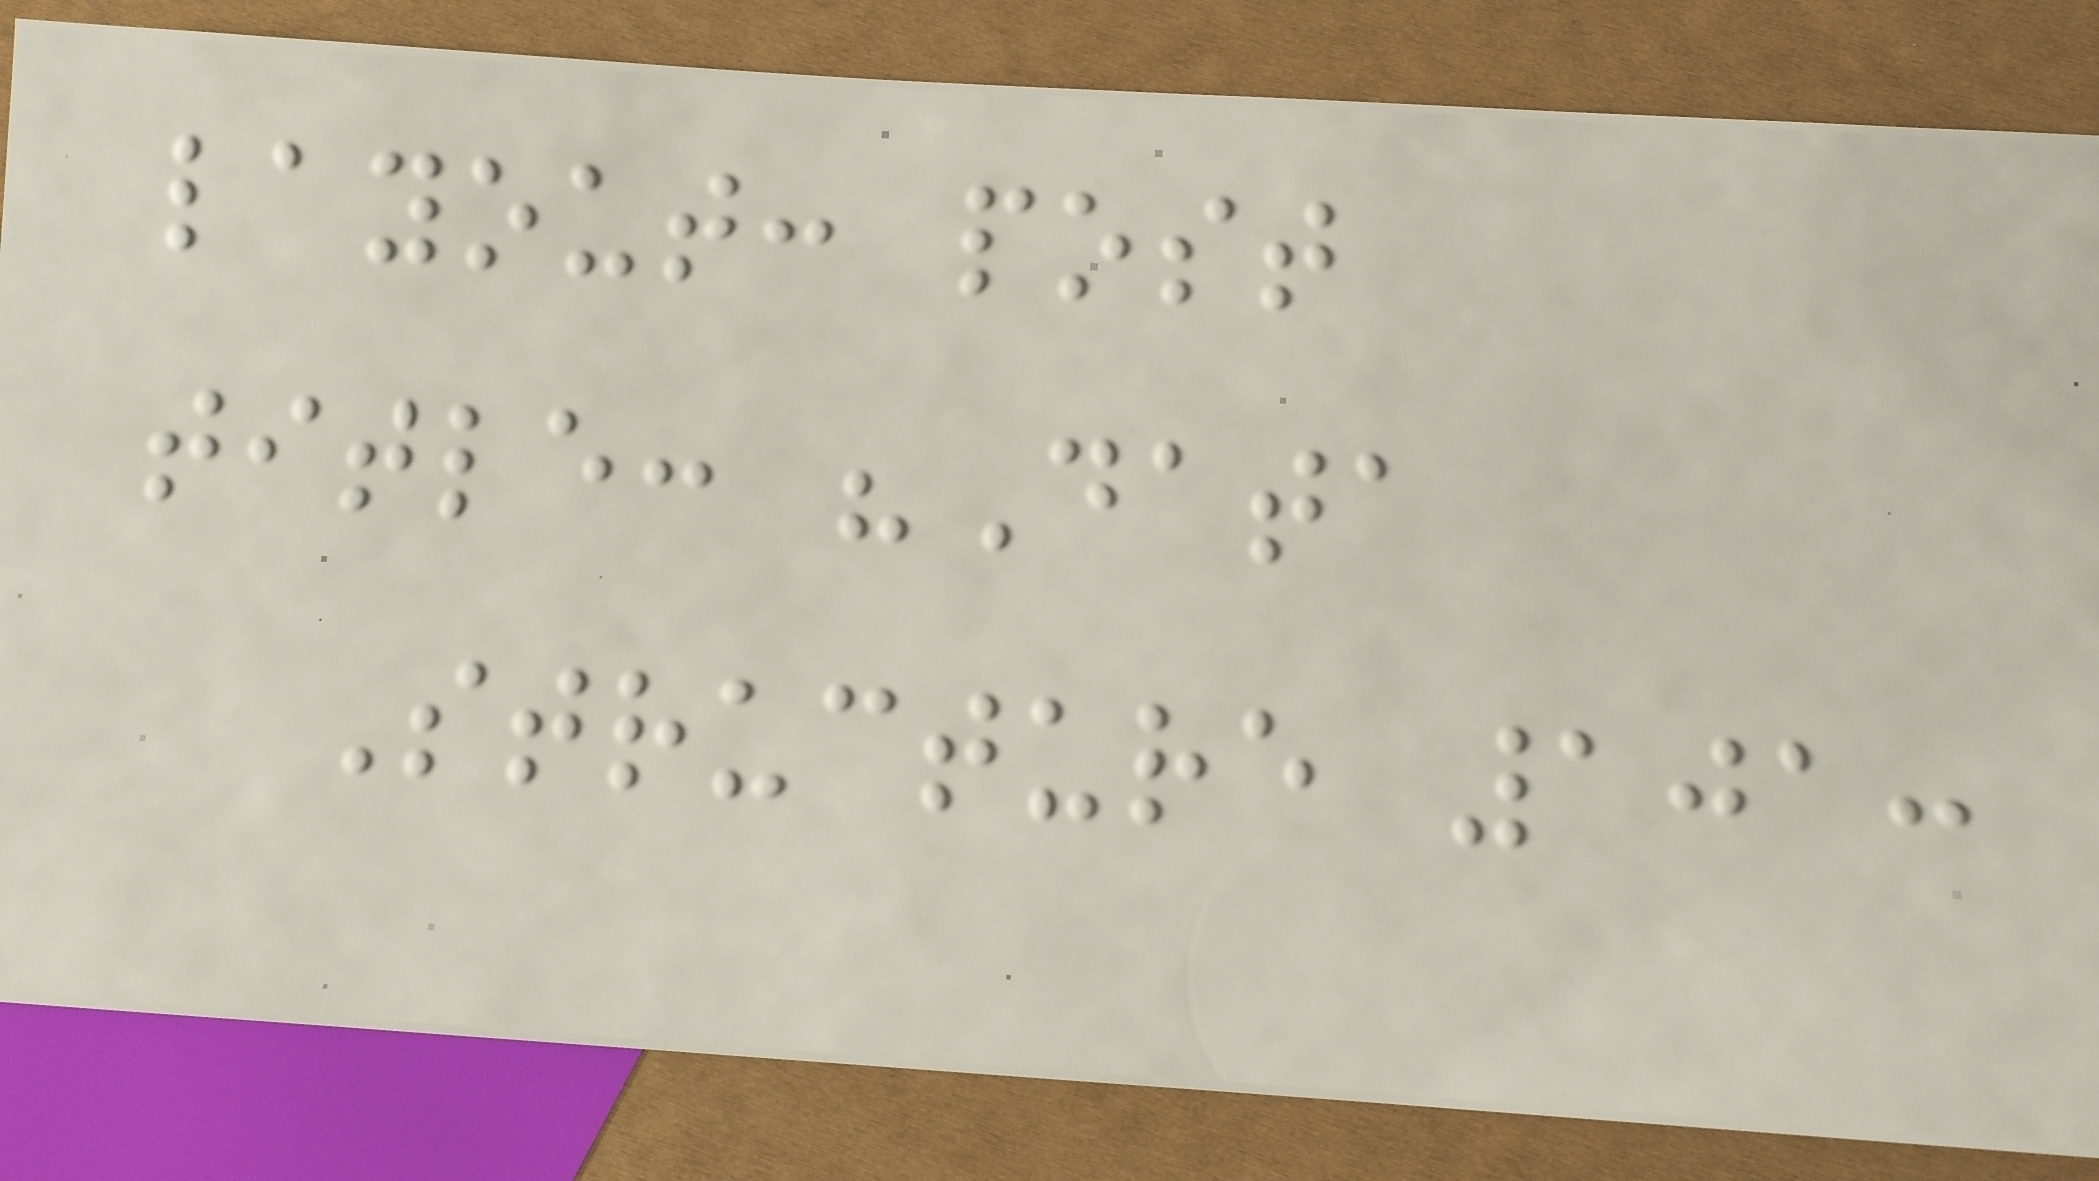layout: post
title: "Data
Structure 101:
